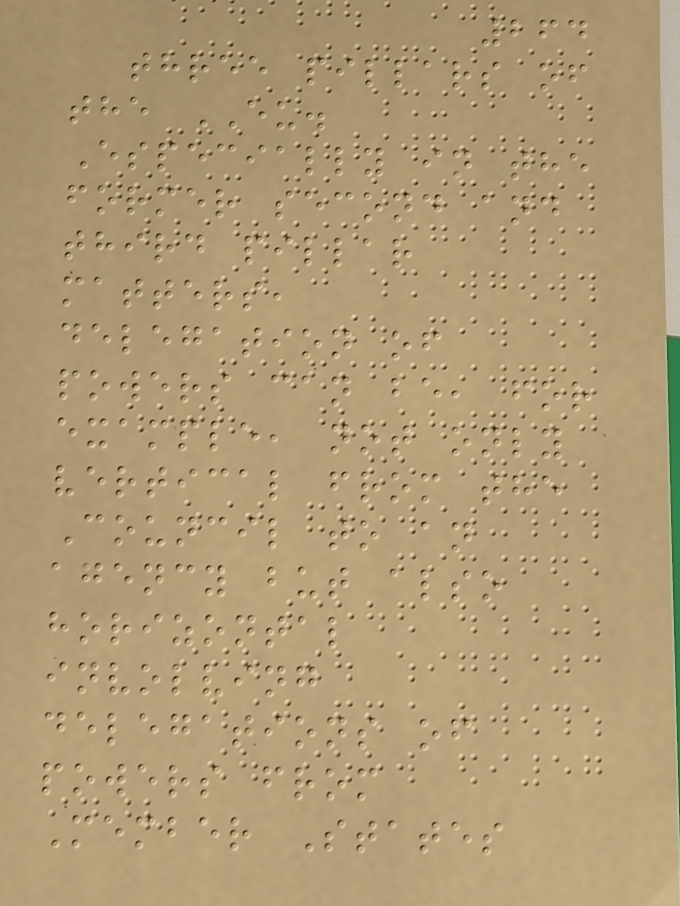264
three pillars of
the EU.
Especially in the
former second and
third pillar
matters,
delegation of
powers can be, for
example, not only
vertical from the
Council to an
agency but also
horizontal
involving
delegations of
powers from
Member States
